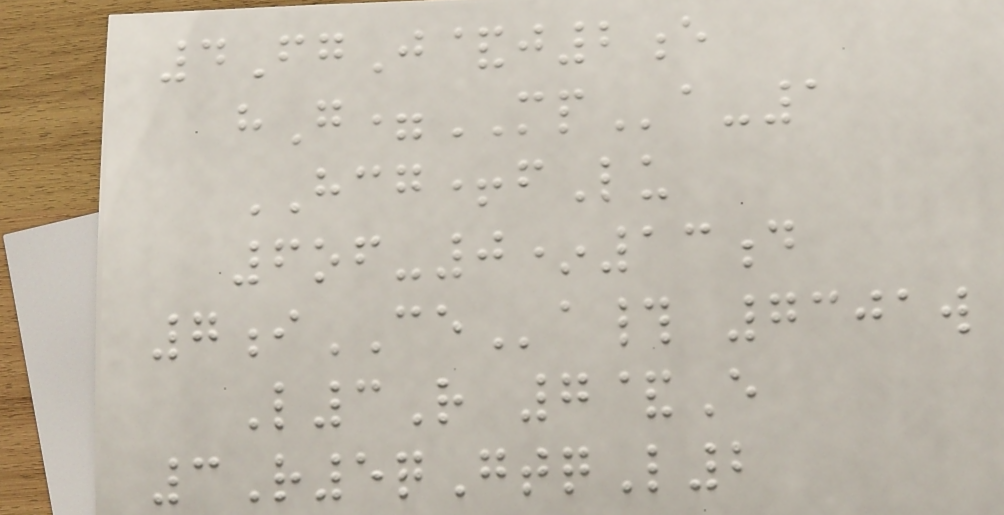4FgJ&j2e
hG=MPa-1
HCG+fLu
6of-0*13d
7iCEa# 7301w
L3R 7&E
3R5qGtqL2
